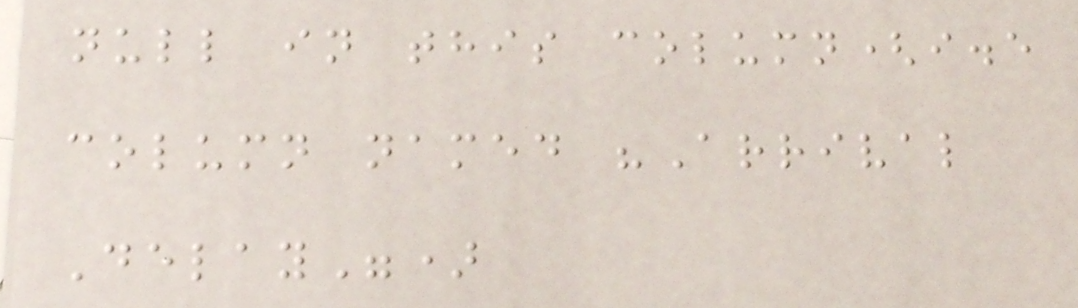null in this column(i.e
column named "Arrival
Delay")
